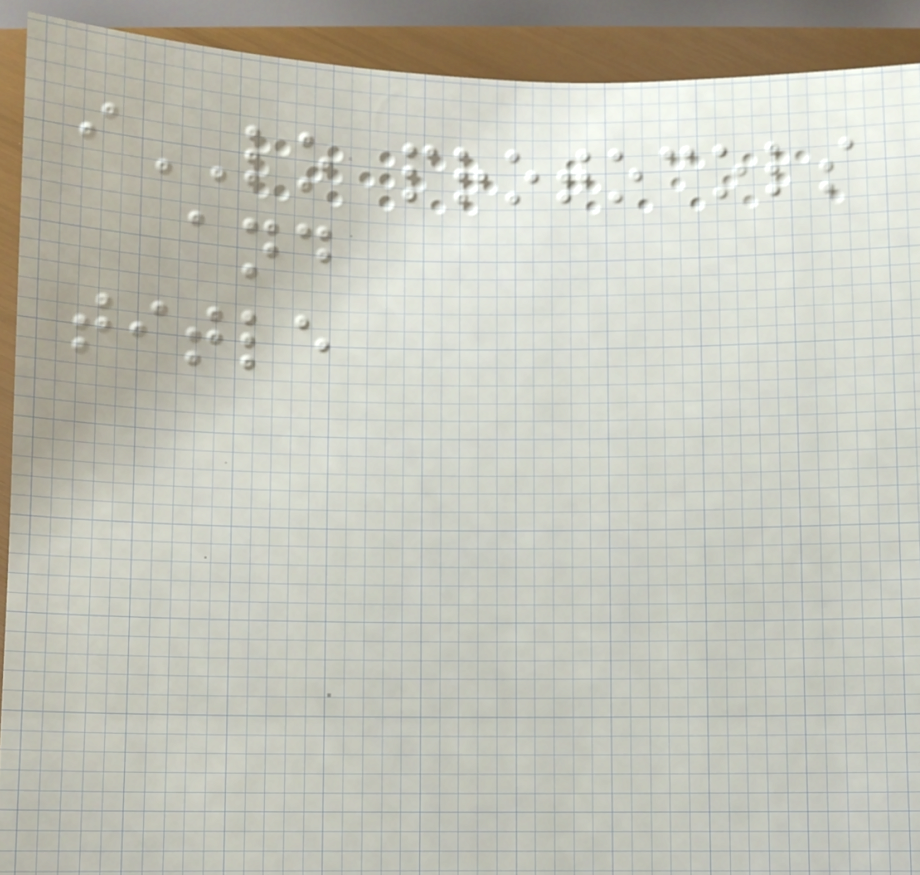iLO protocols
and
title
